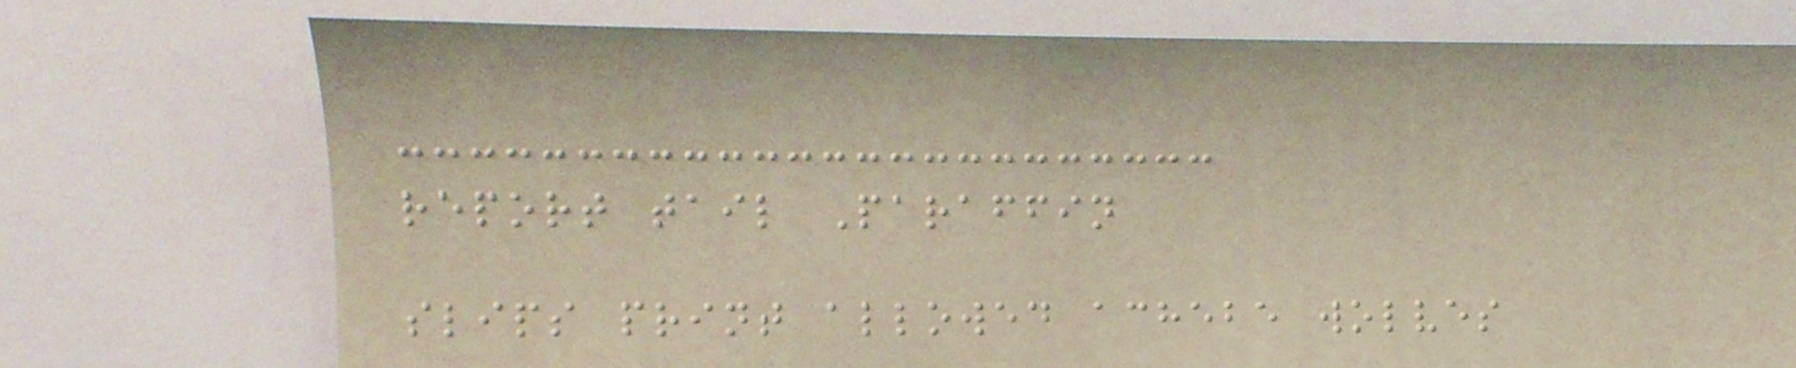report tail Paraffin
slips print allowed achebe wolves
